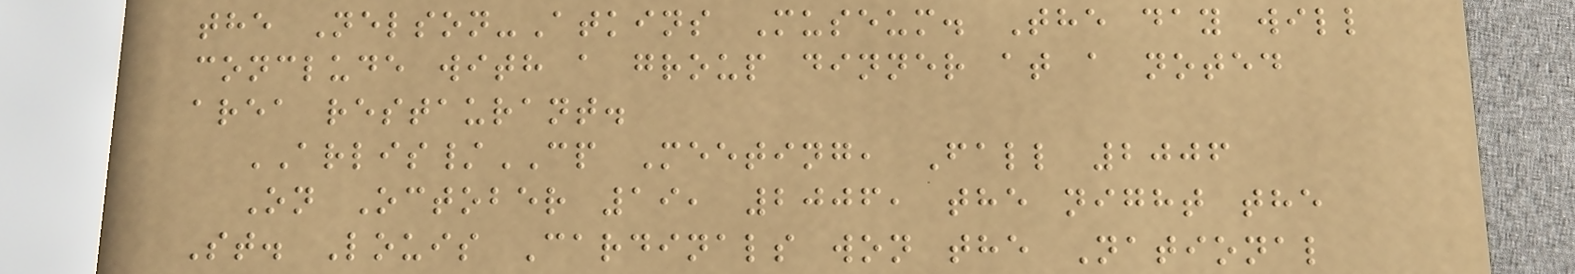the Nelson-Atkins Museum. The day will
conclude with a group dinner at a noted
area restaurant.
ARLIS/CP Meeting, Fall 2006
On October 19, 2006, the night the
St. Louis Cardinals won the National
